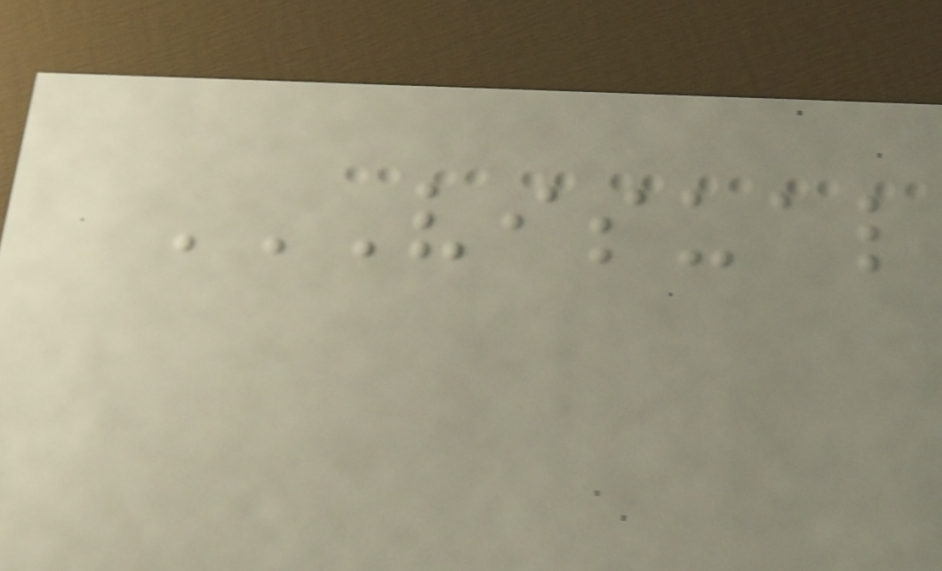VISUAL
